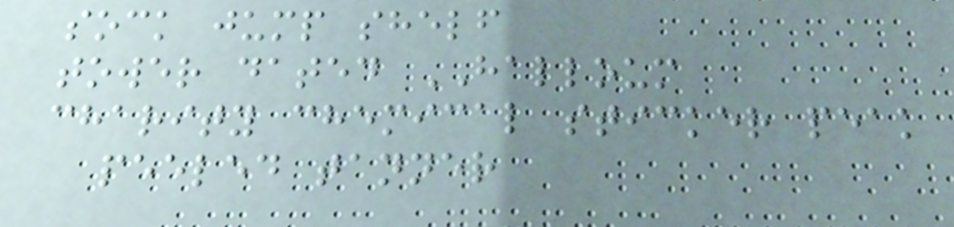sock jump shelf
tower dated HALLOUM
charity chemical sticker peak
peeled tanner
